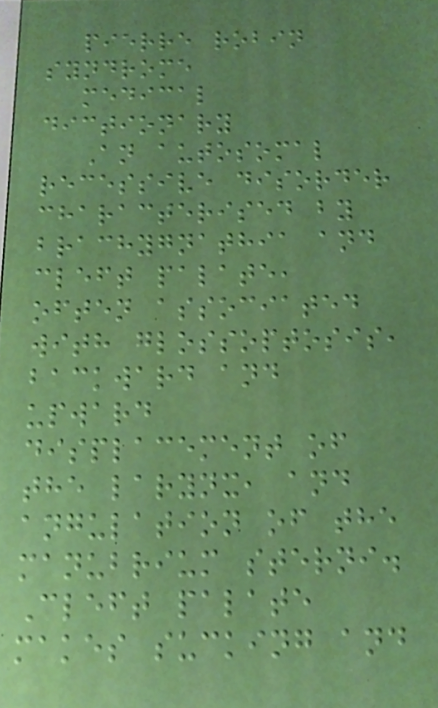pierre robin
syndrome
medical
dictionary
An autosomal
recessive disorder
characterised by
brachygnathia and
cleft palate,
often associated
with glossoptosis,
backward and
upward
displacement of
the larynx, and
angulation of the
manubrium sterni.
Cleft palate
makes sucking and
